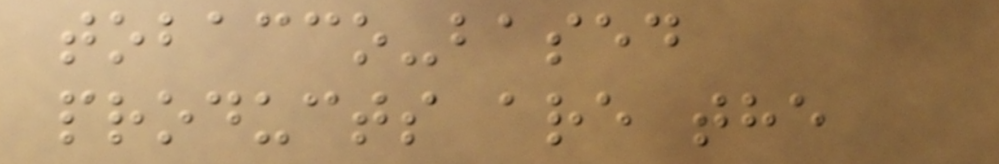tobacco-based
products are the
